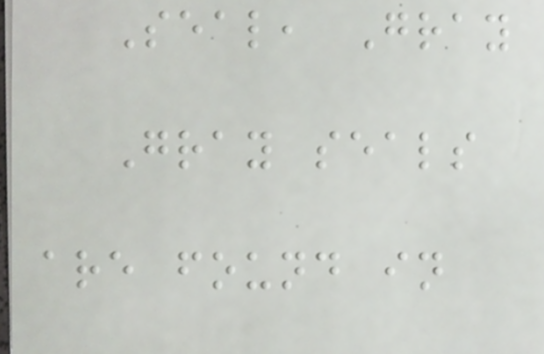Seal, Gray
Gray seals
are found in
